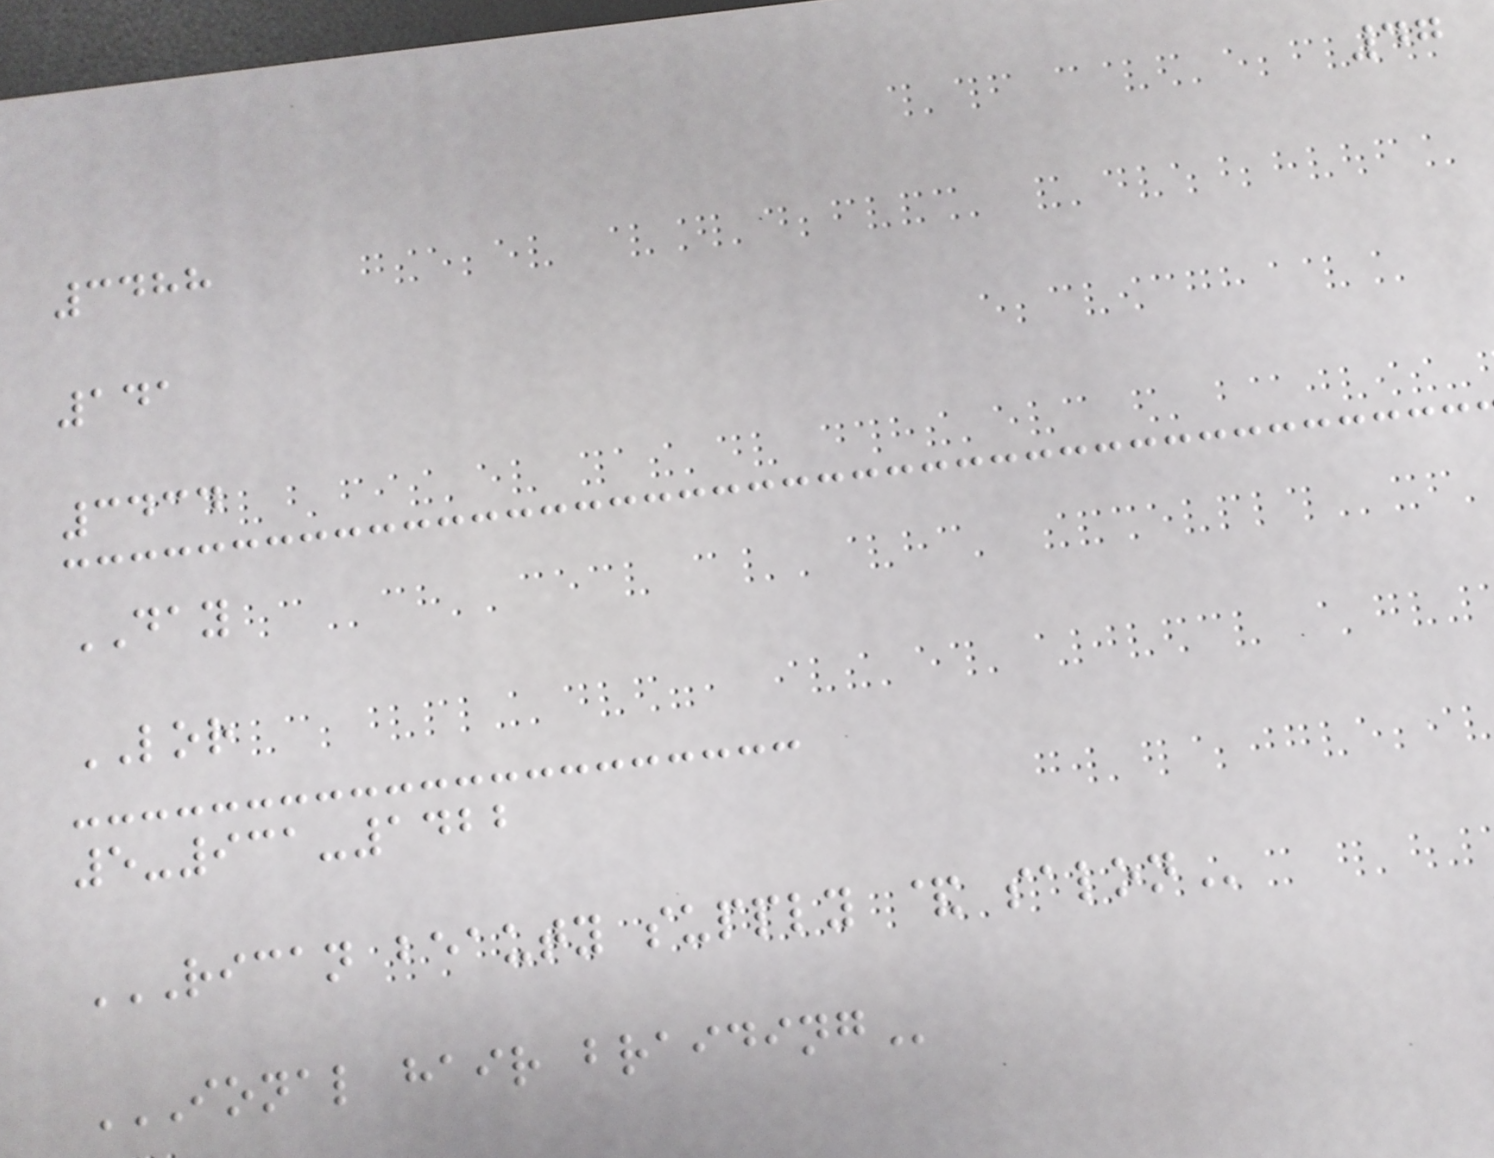47
3488
141
3434
DAY
LOR
5-931-1422
RICAN BEAUTY SUPPLY & SALON
IONAL HAIR BRAIDING
